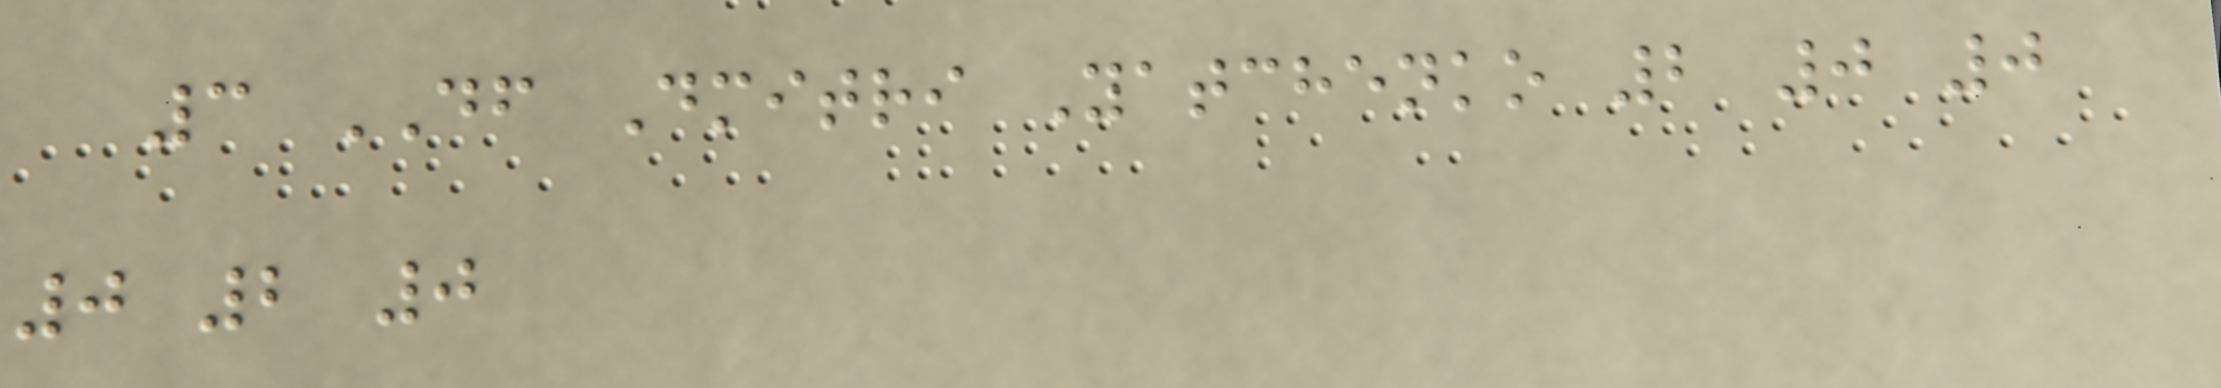3 DF Dmitri Yatchenko 2 0 0
0 2 0
